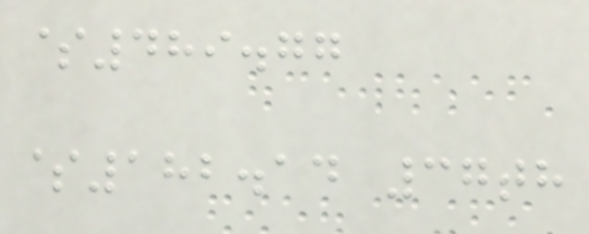$489.77
$182.14 37th
